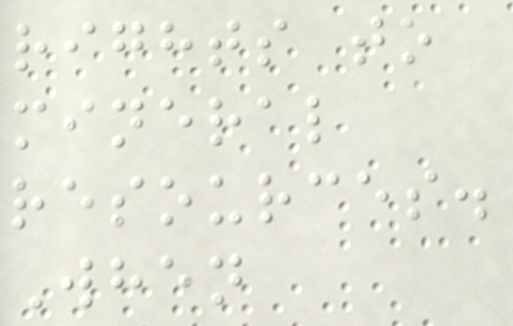rights to
mineral
resources.
When
